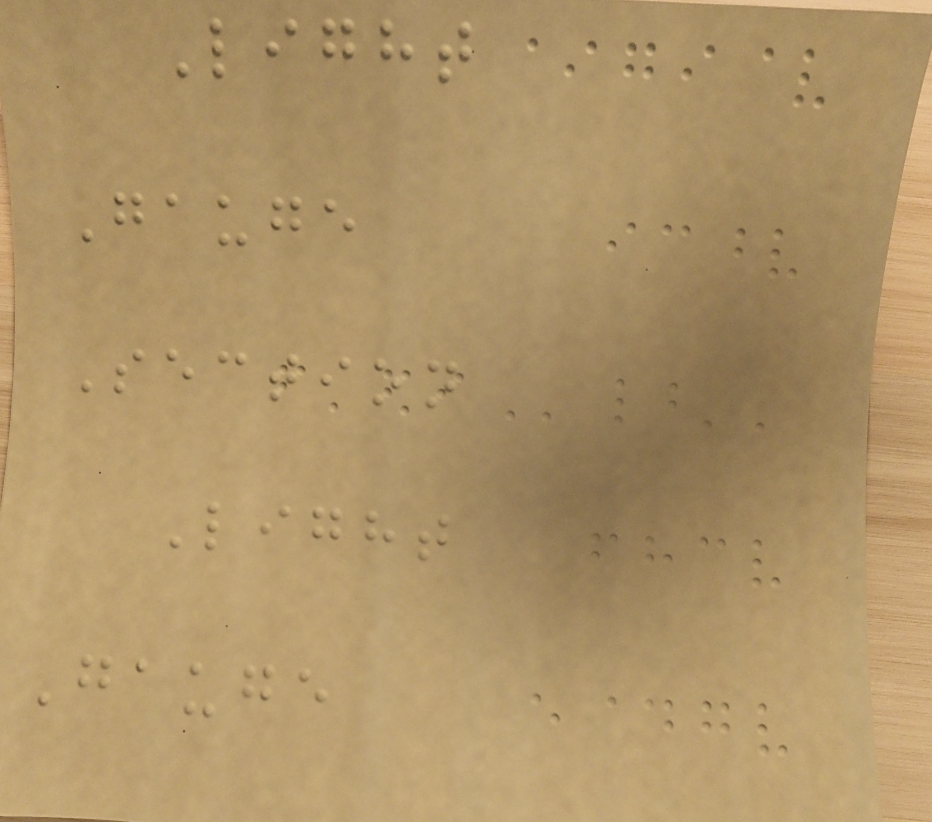Light
Gauge
Section
Light
Gauge
